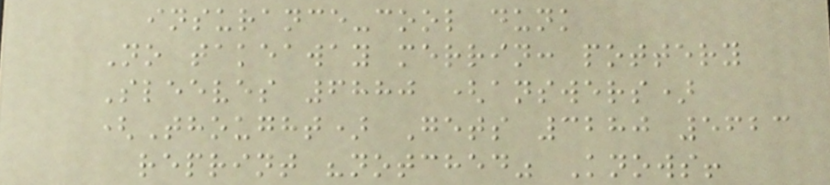insurance-cool dunk
No takeaway merrin: pottery
Sleeves 6880 (answers)
(Thought) Gets 3280 5623
reprint "notched" Knows!
